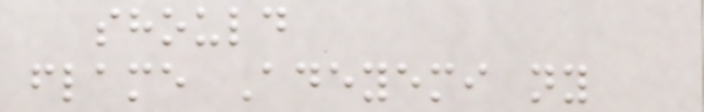should
flame Adeyemi ny
